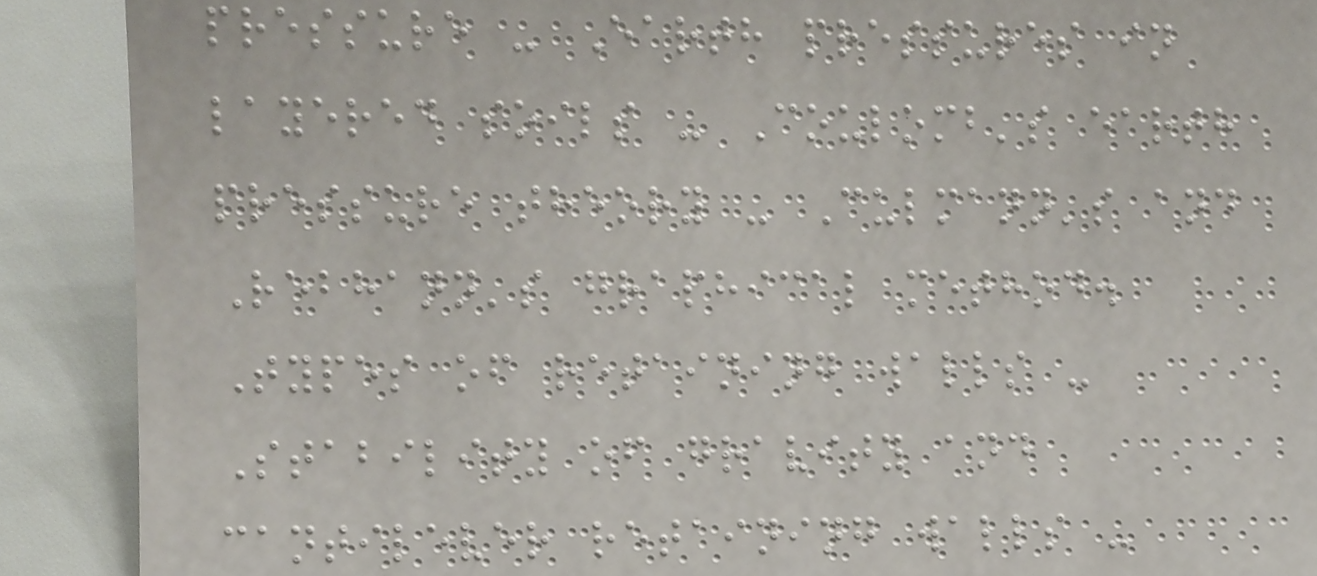pressure - Earth pressures in
layered soils - Coulomb's earth
pressure theory - Culmann's and
Rebhann's graphical method.
Types of retaining walls -
Stability of gravity and
cantilever retaining walls -
